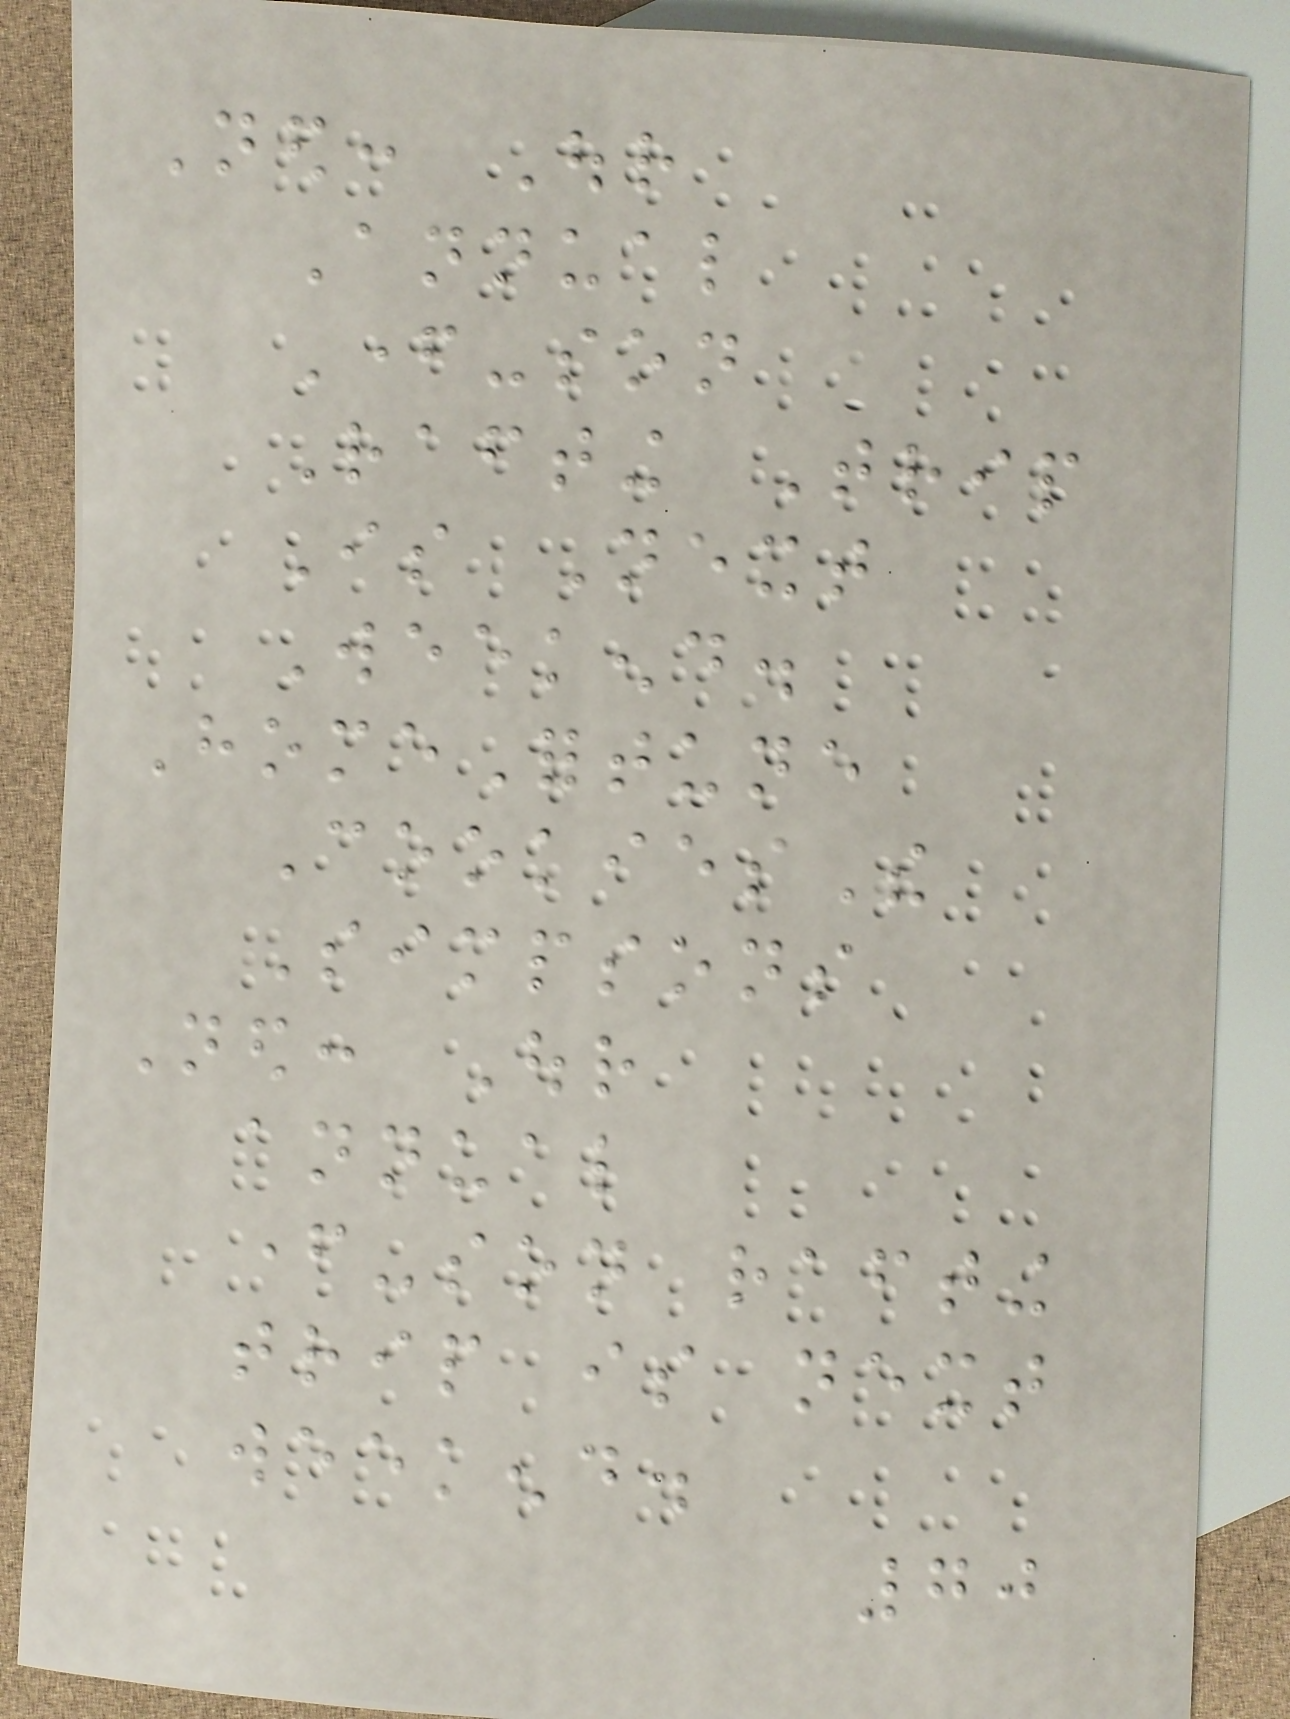Ned: Our
Annual
Father-son
Rafting Trip
Is Next
Weekend.
HomeFortune
CookiesThe
Simpsons
Ned: Our
annual
father-son rafting
trip is next
weekend.
70
